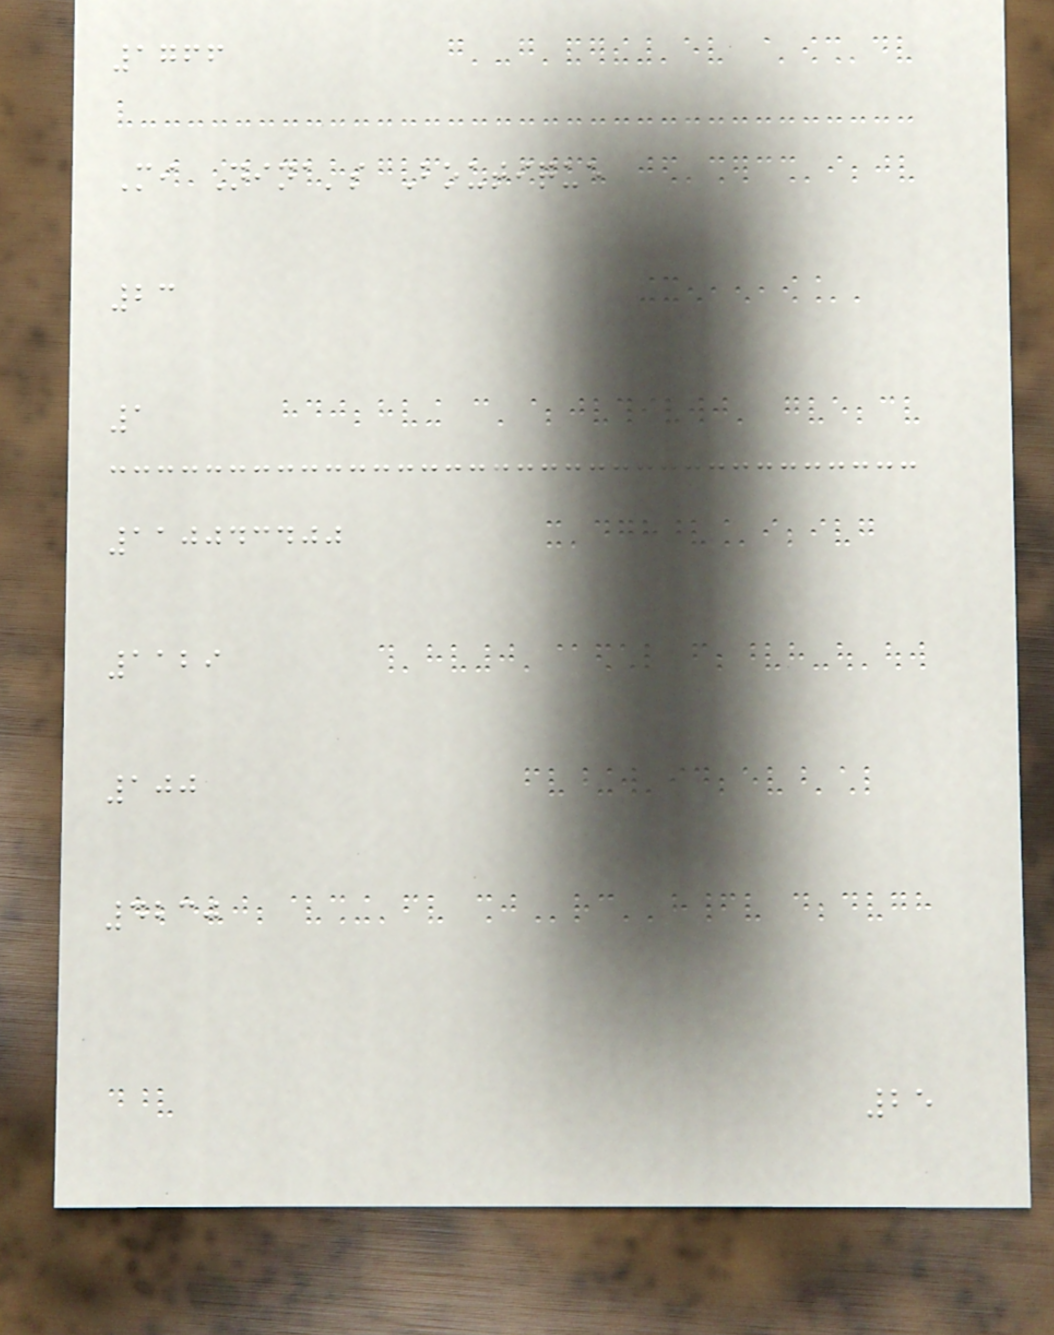1766
Mi Nina's Boutique
23
1
110043400
1129
100
4230
25
